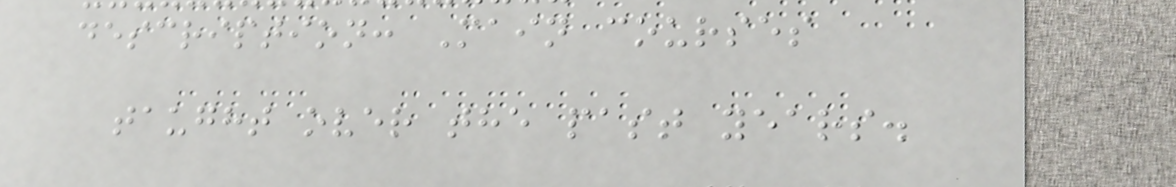description: Main courses
taught over the past years.
